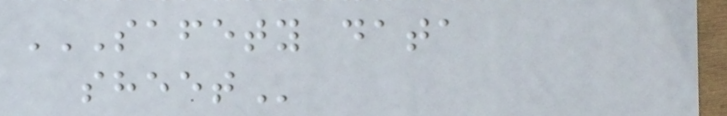SAFETY DATA
SHEET
